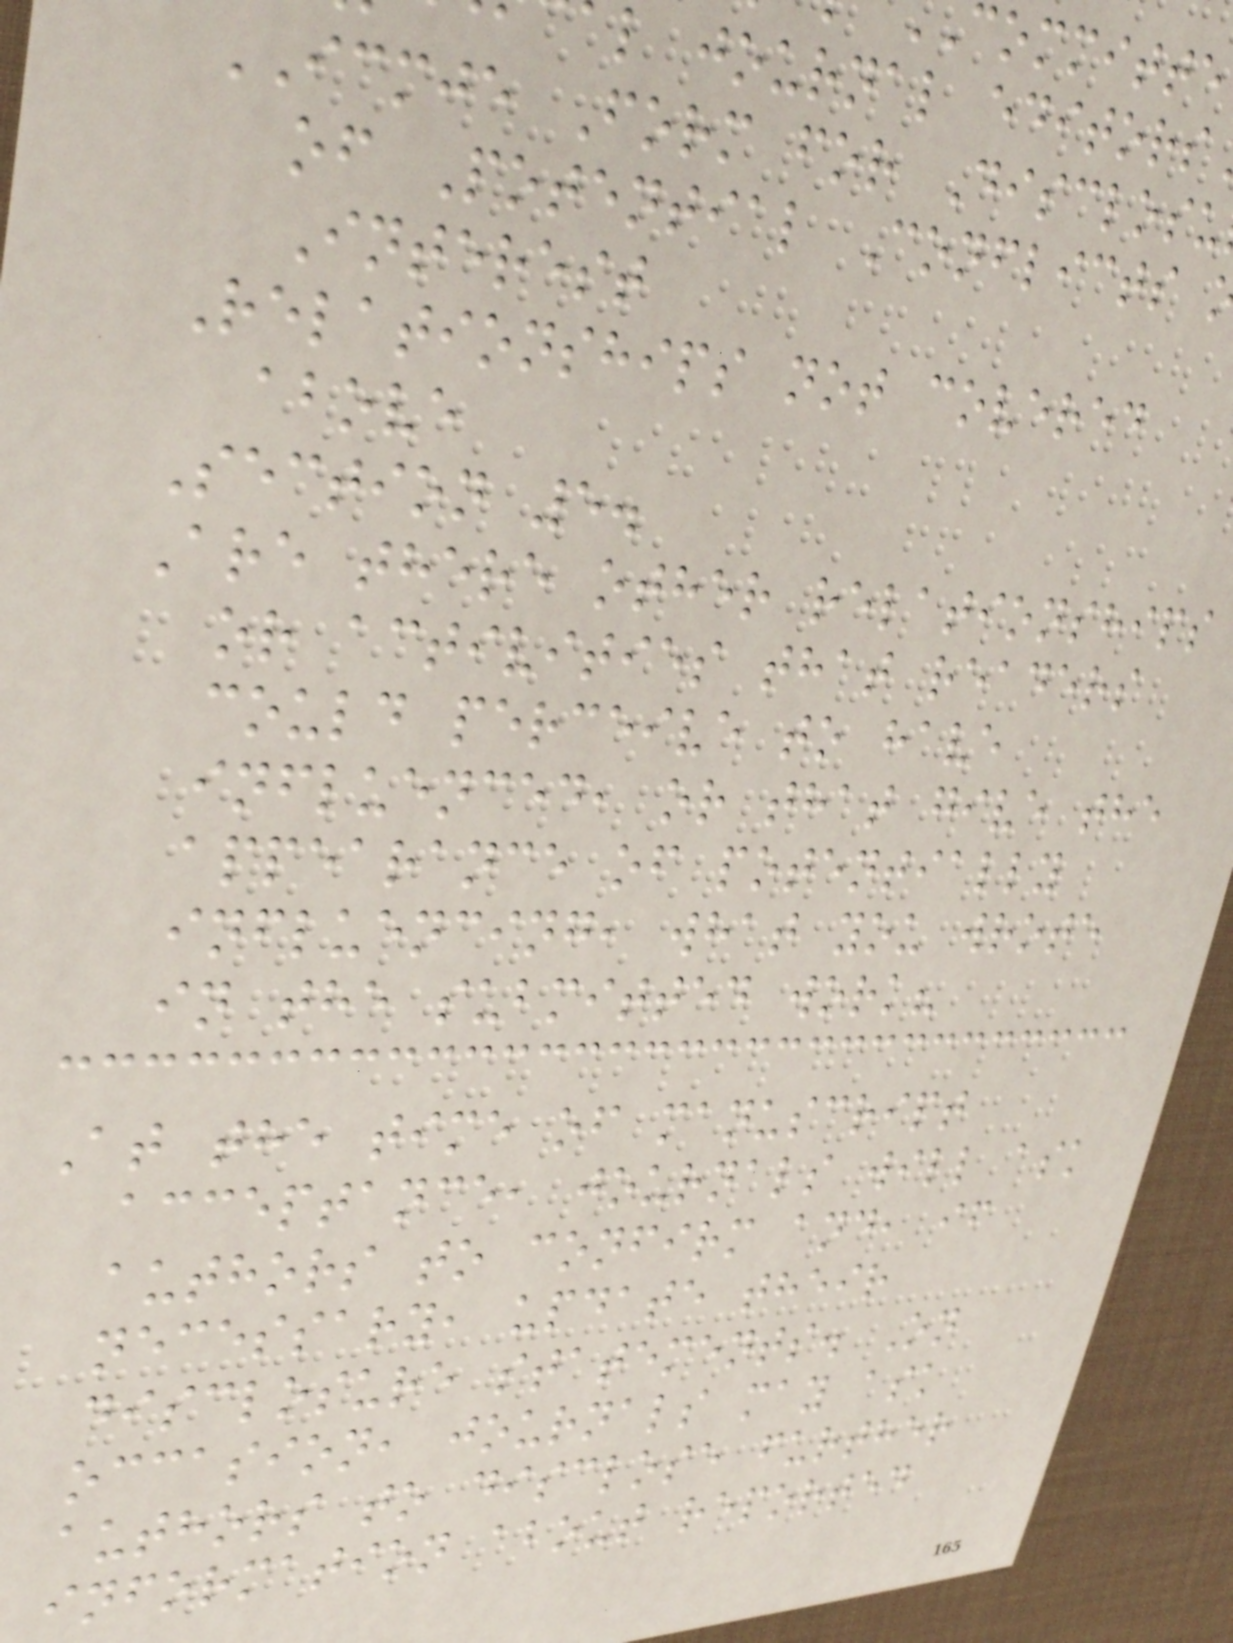l journal
ICMJE Form for Disclosu
of Potential Conflicts
Interest
Relationships not covered
above
Section 5.
Are there other relationships
or activities that readers
could perceive to have
influenced, or that give the
appearance of potentially
influencing, what you wrote
in the submitted work?
At the time of manuscript
acceptance, journals will ask
authors to confirm and, if
necessary, update their
disclosure statements. On
occasion, journals may ask
authors to disclose further
information about reported
